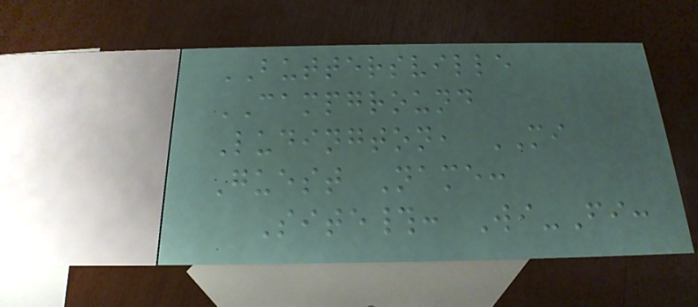BUTTERSVILLE
CAMPGROUND
Ludington, MI
Guest Name:
Site#: Wi-Fi:
